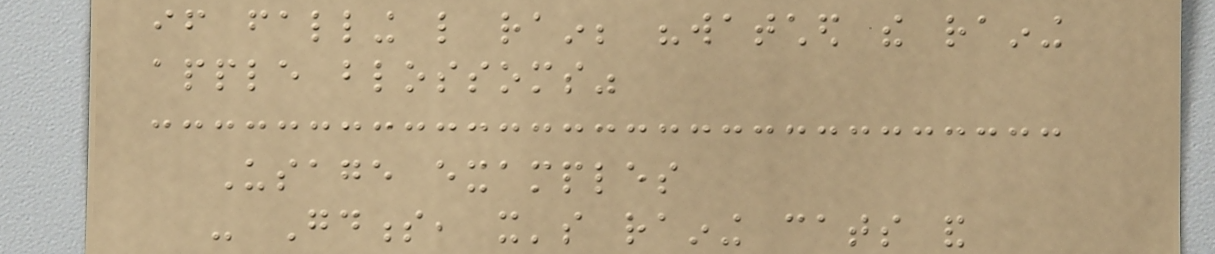if falling like rain; "watched the raining
apple blossoms"
Usage examples
- Goodness, it's raining cats and
